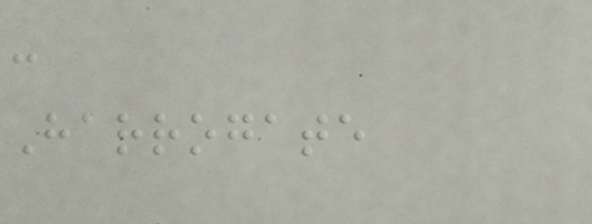-
Harrogate
